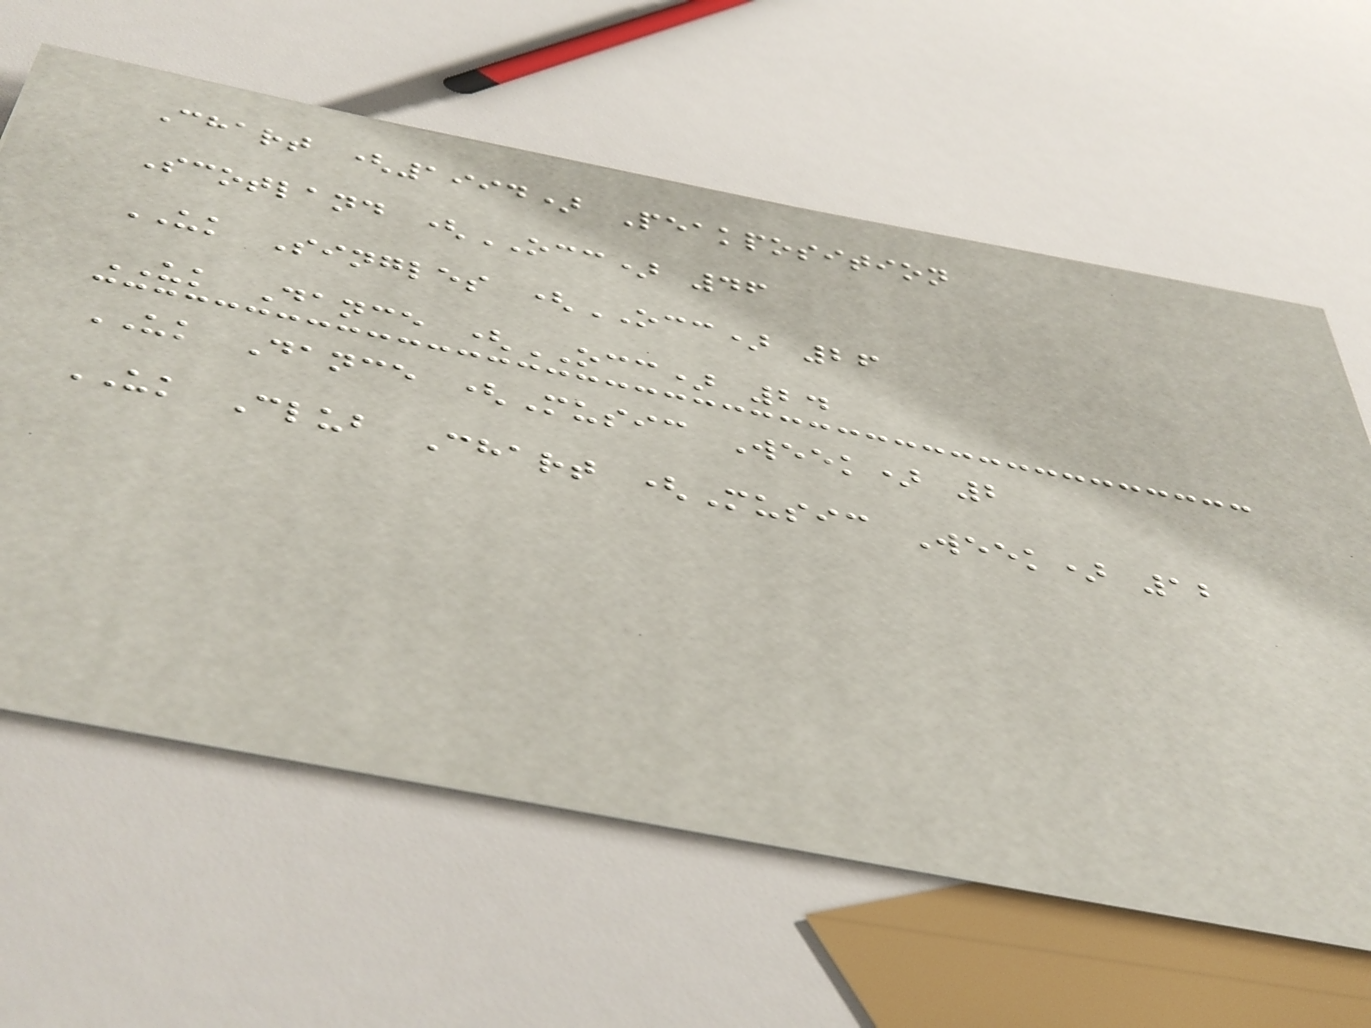Chart (1994) Peakposition
Scotland (OCC) 46
UK Singles (OCC) 26
UK Dance (OCC) 24
UK Dance (Music Week) 2
UK Club Chart (Music Week) 12
